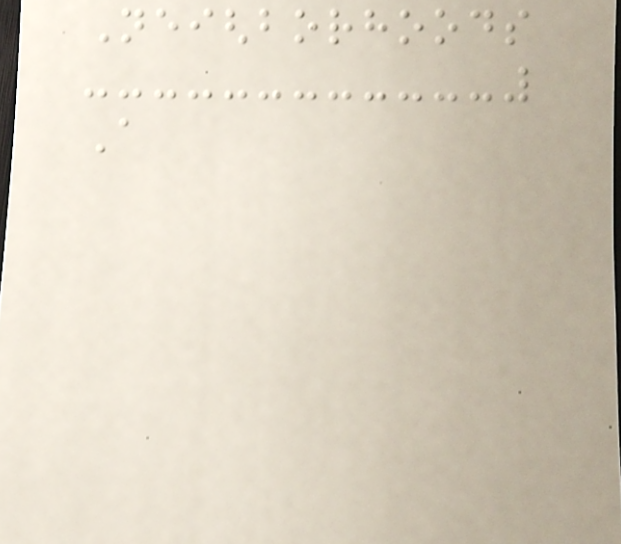Neighborhoods
A
